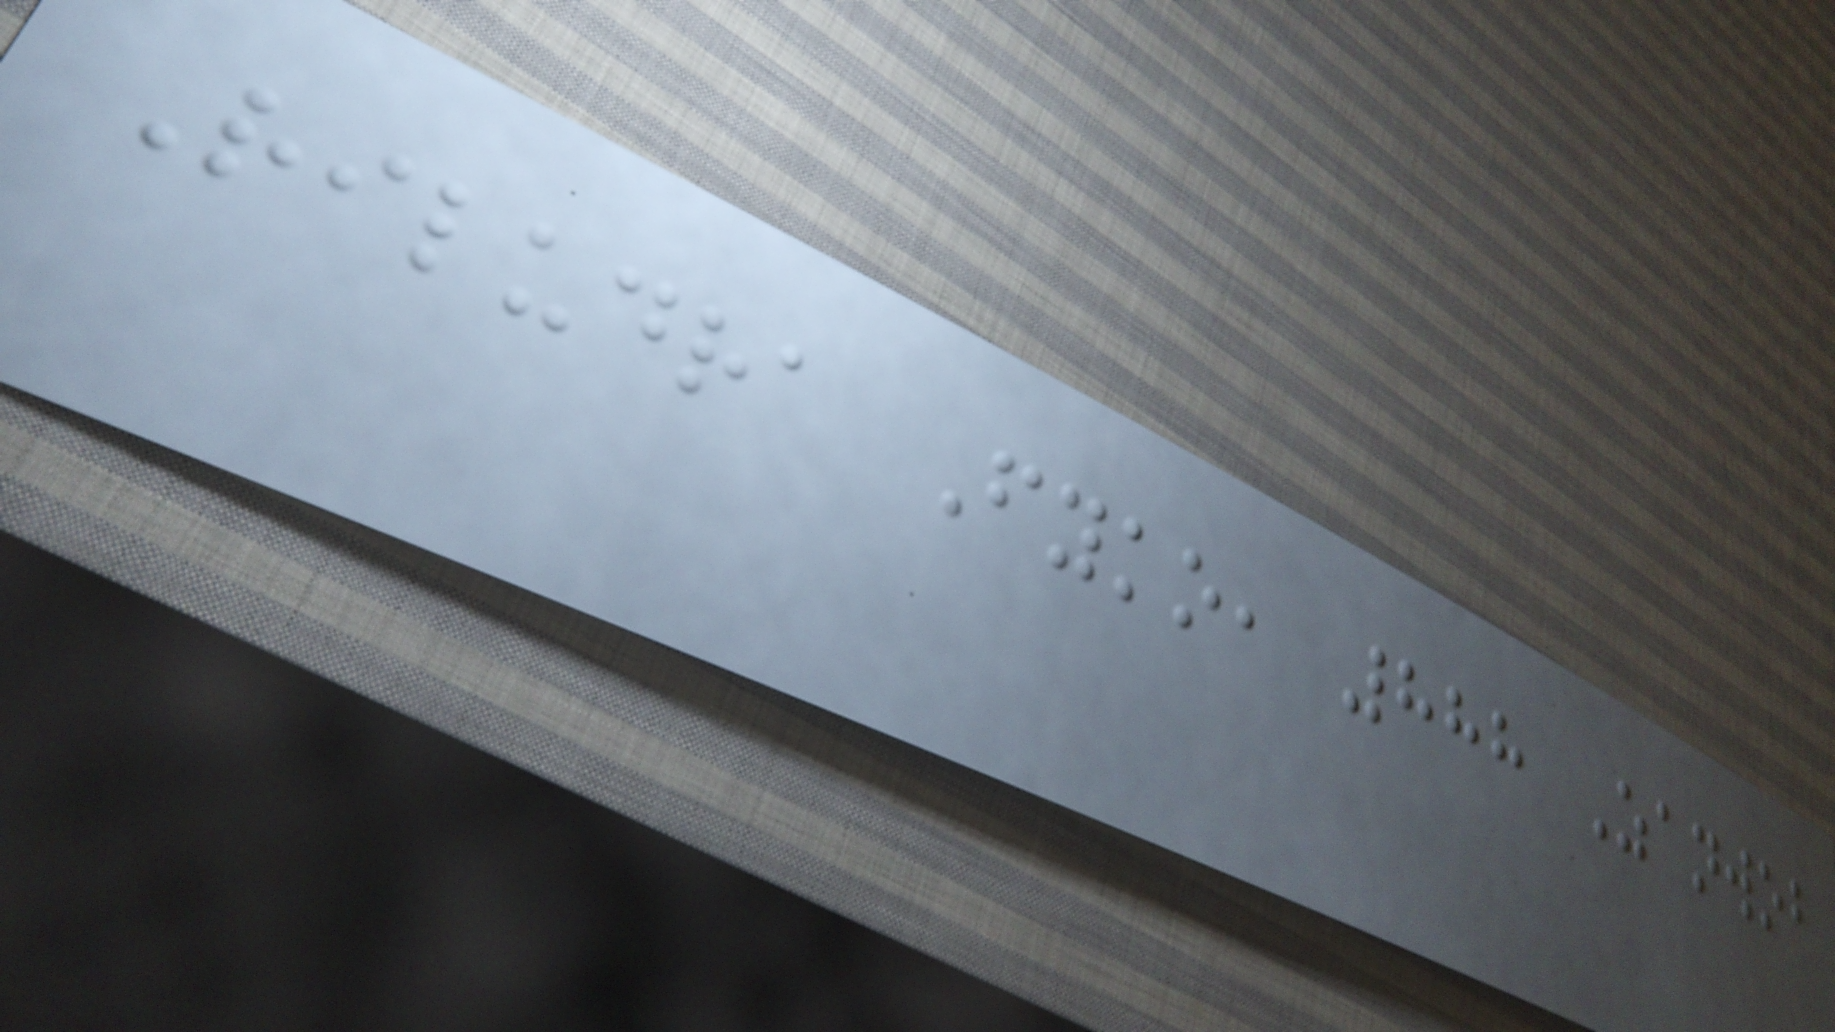Riludra Fyko, 888 Zanwob
